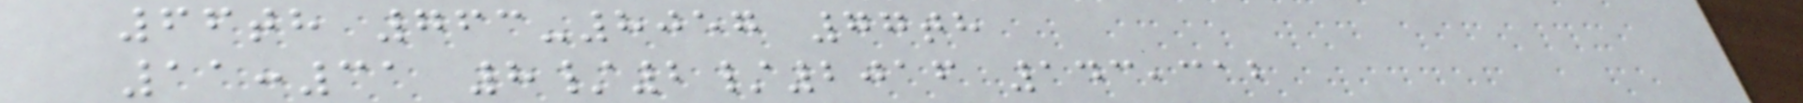66th 763-8057 77th
11:31 8/2/2016 143,312
